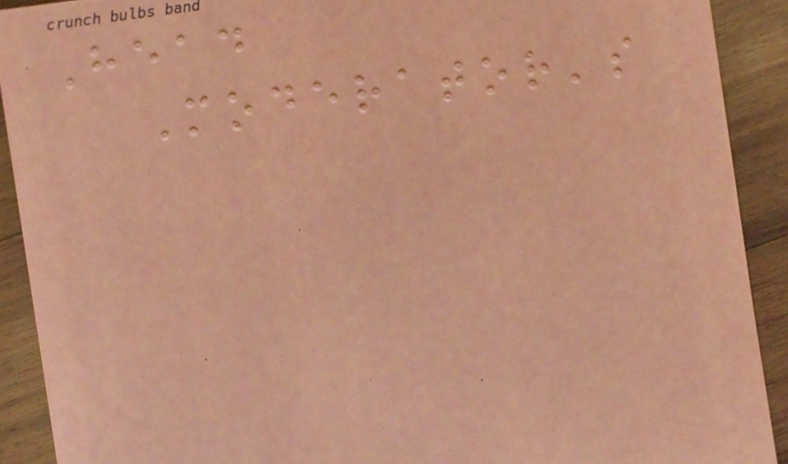Head
Moderator's
